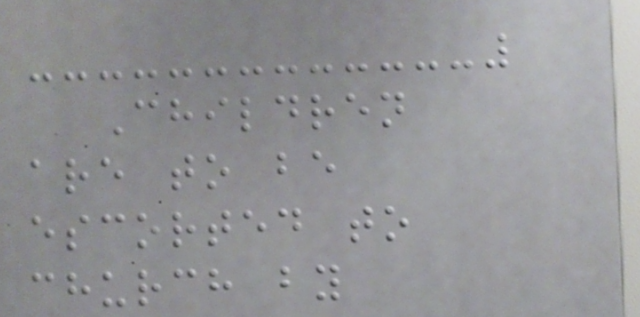Children
are to be
escorted to
church by
